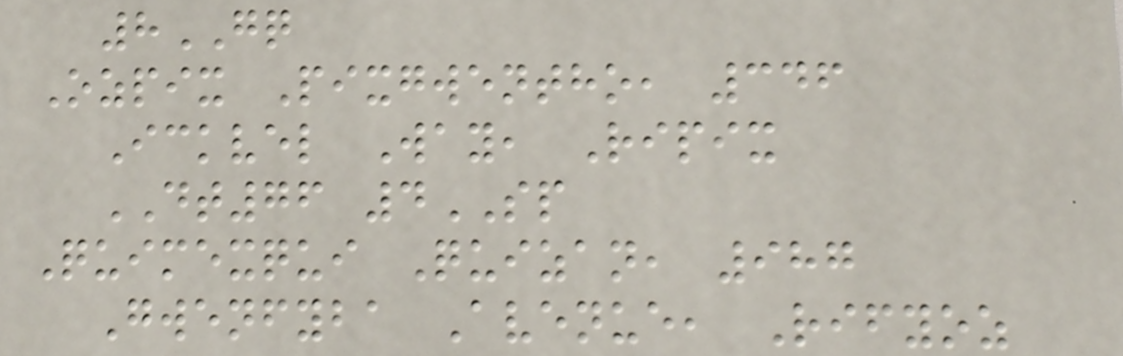8GQ
Ozpix Pixgwentho, 346
Ickvel Way, Ripix
DT76 4SP
Quimexqui Quizan, 987
Gwenfyba Avenue, Rifyoz
